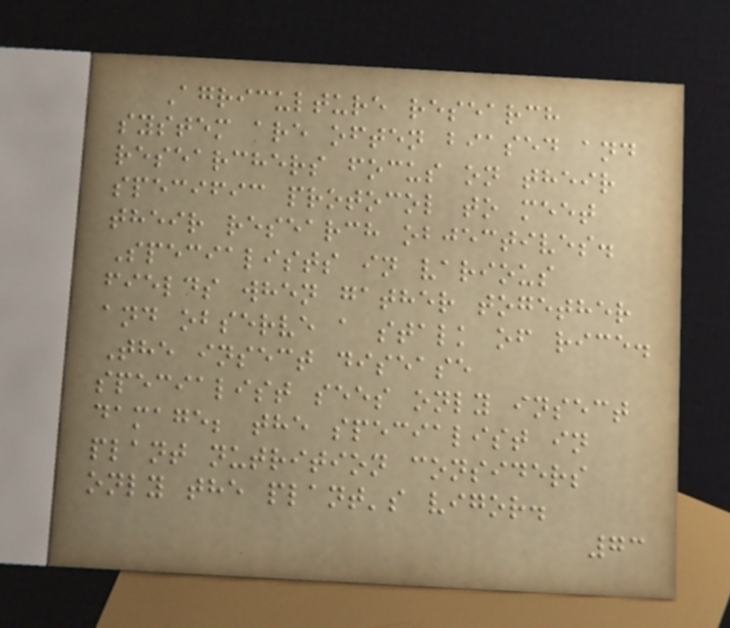Agriculture research
system are often biased and
researchers focus on their
specific protocol to meet
their research objectives.
Specialists in various
fields when gather together
and observe a stalk of rice.
The insect disease
specialist sees only insect
damage; the specialist in
plant nutrition considers
only the plant's vigor.
73
